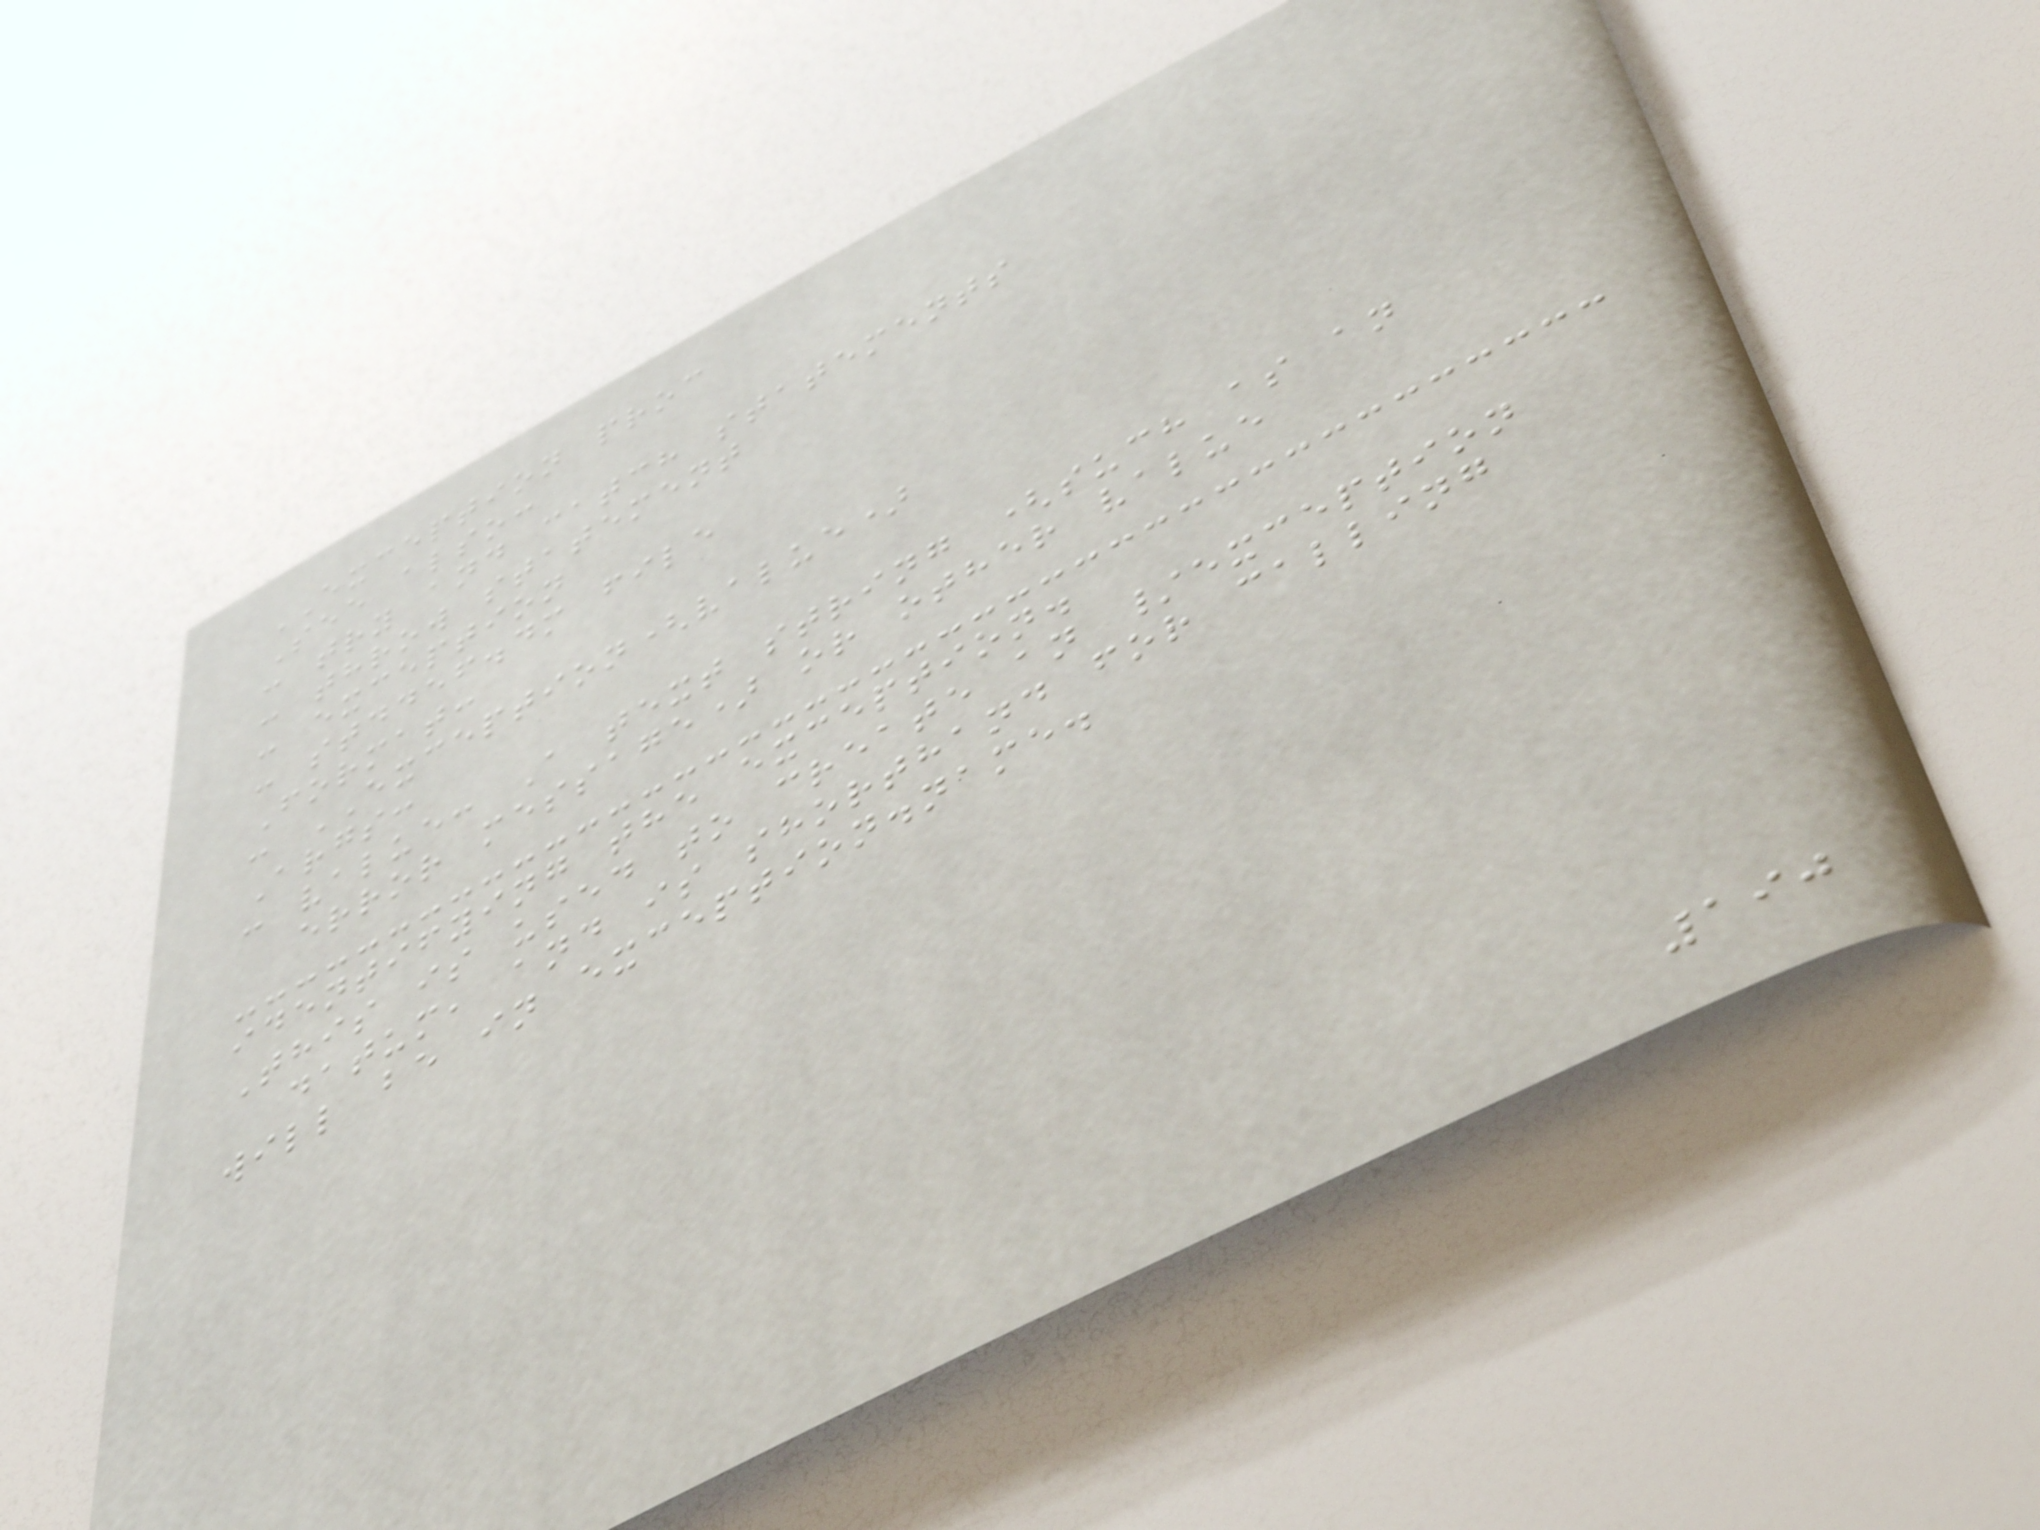EXCEPTION proc
See also:
: try and catch statements
: throw statement
: exception
: stddef.dm file
Format:
: EXCEPTION(value)
Args:
: value: A text string (such as an
error message) or other value
identifying the exception.
This is used to create an /exception
datum, and is shorthand for calling
will be in exception.name.
190
